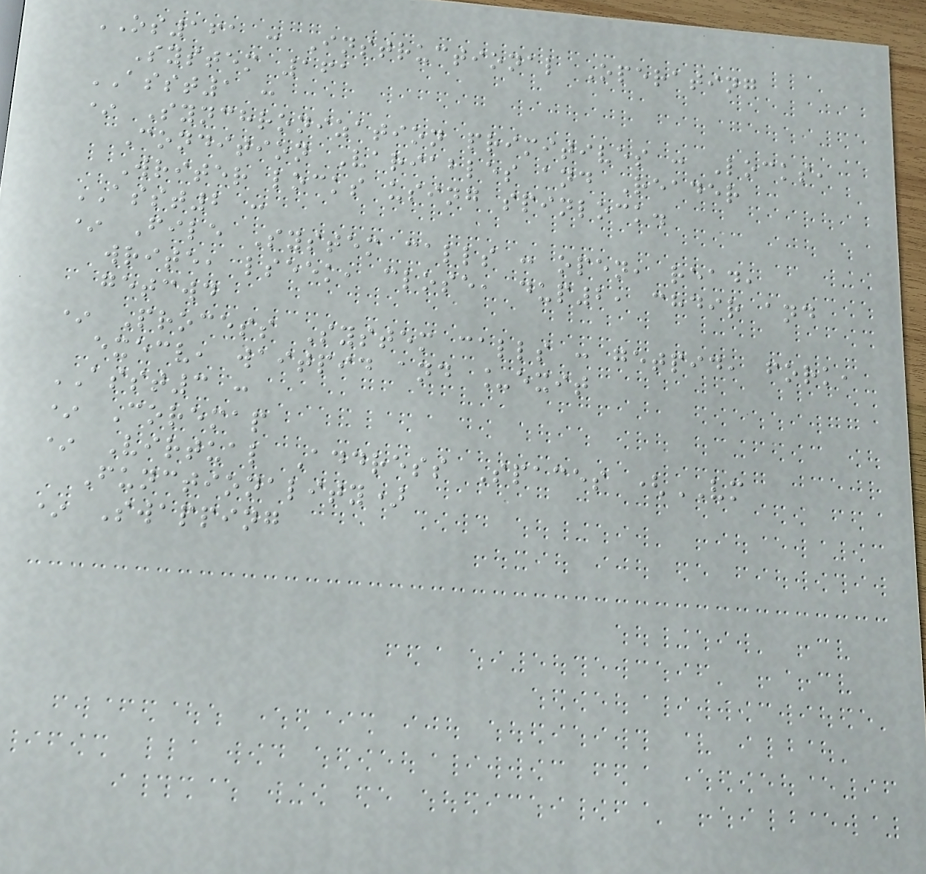OS161 : Instructional Operating
System 161
ASST1 :
* Synchronization primitives : Locks,
Condition Variables and Reader
Writer locks using spinlock.
ASST2 :
* File System calls : open, read,
write, lseek, close, dup2, chdir and
getcwd
* Process System calls : getpid, fork,
execv, waitpid and _exit
ASST3 :
* Coremap
* Virtual Address Spaces (VM
Functionality)
* Swapping
